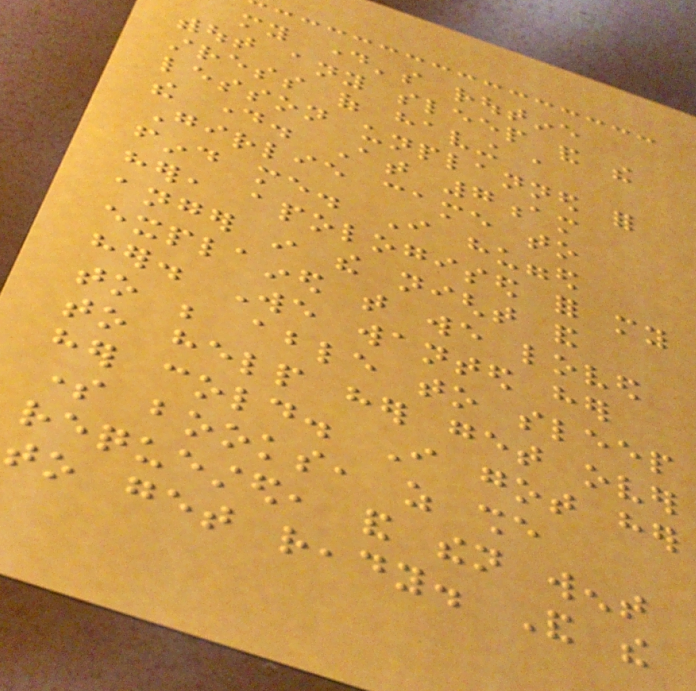my day's routine
without any sleep and the
stress of having a
lesson unplanned for
the day. At 7am
Girlie came to
find me. I hugged
her, apologised for my
anger in the night and
explained that we loved
her. We wanted her
to be able to sleep
to help her get over
her cold. I got her
some books, as she
requested, and then went
to get ready. And the
